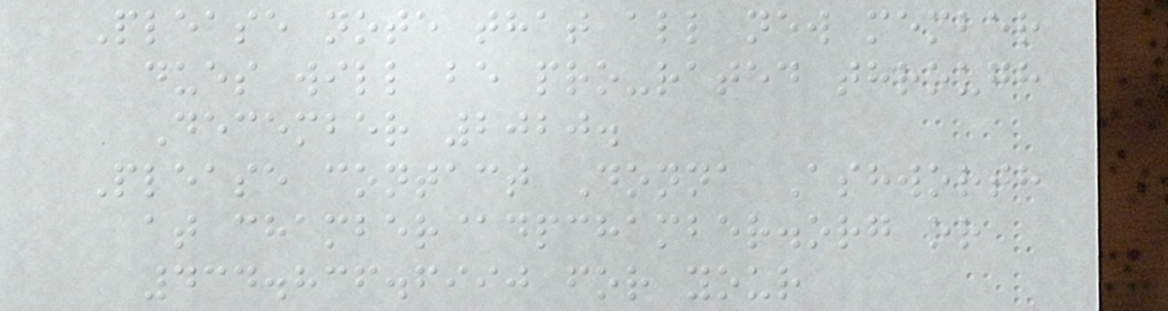Please note that all new member
dues will be pro-rated through
December 2020.
Please contact Donna Ashworth
at chamber@dpchamber.org or
434.836.6990 for your
